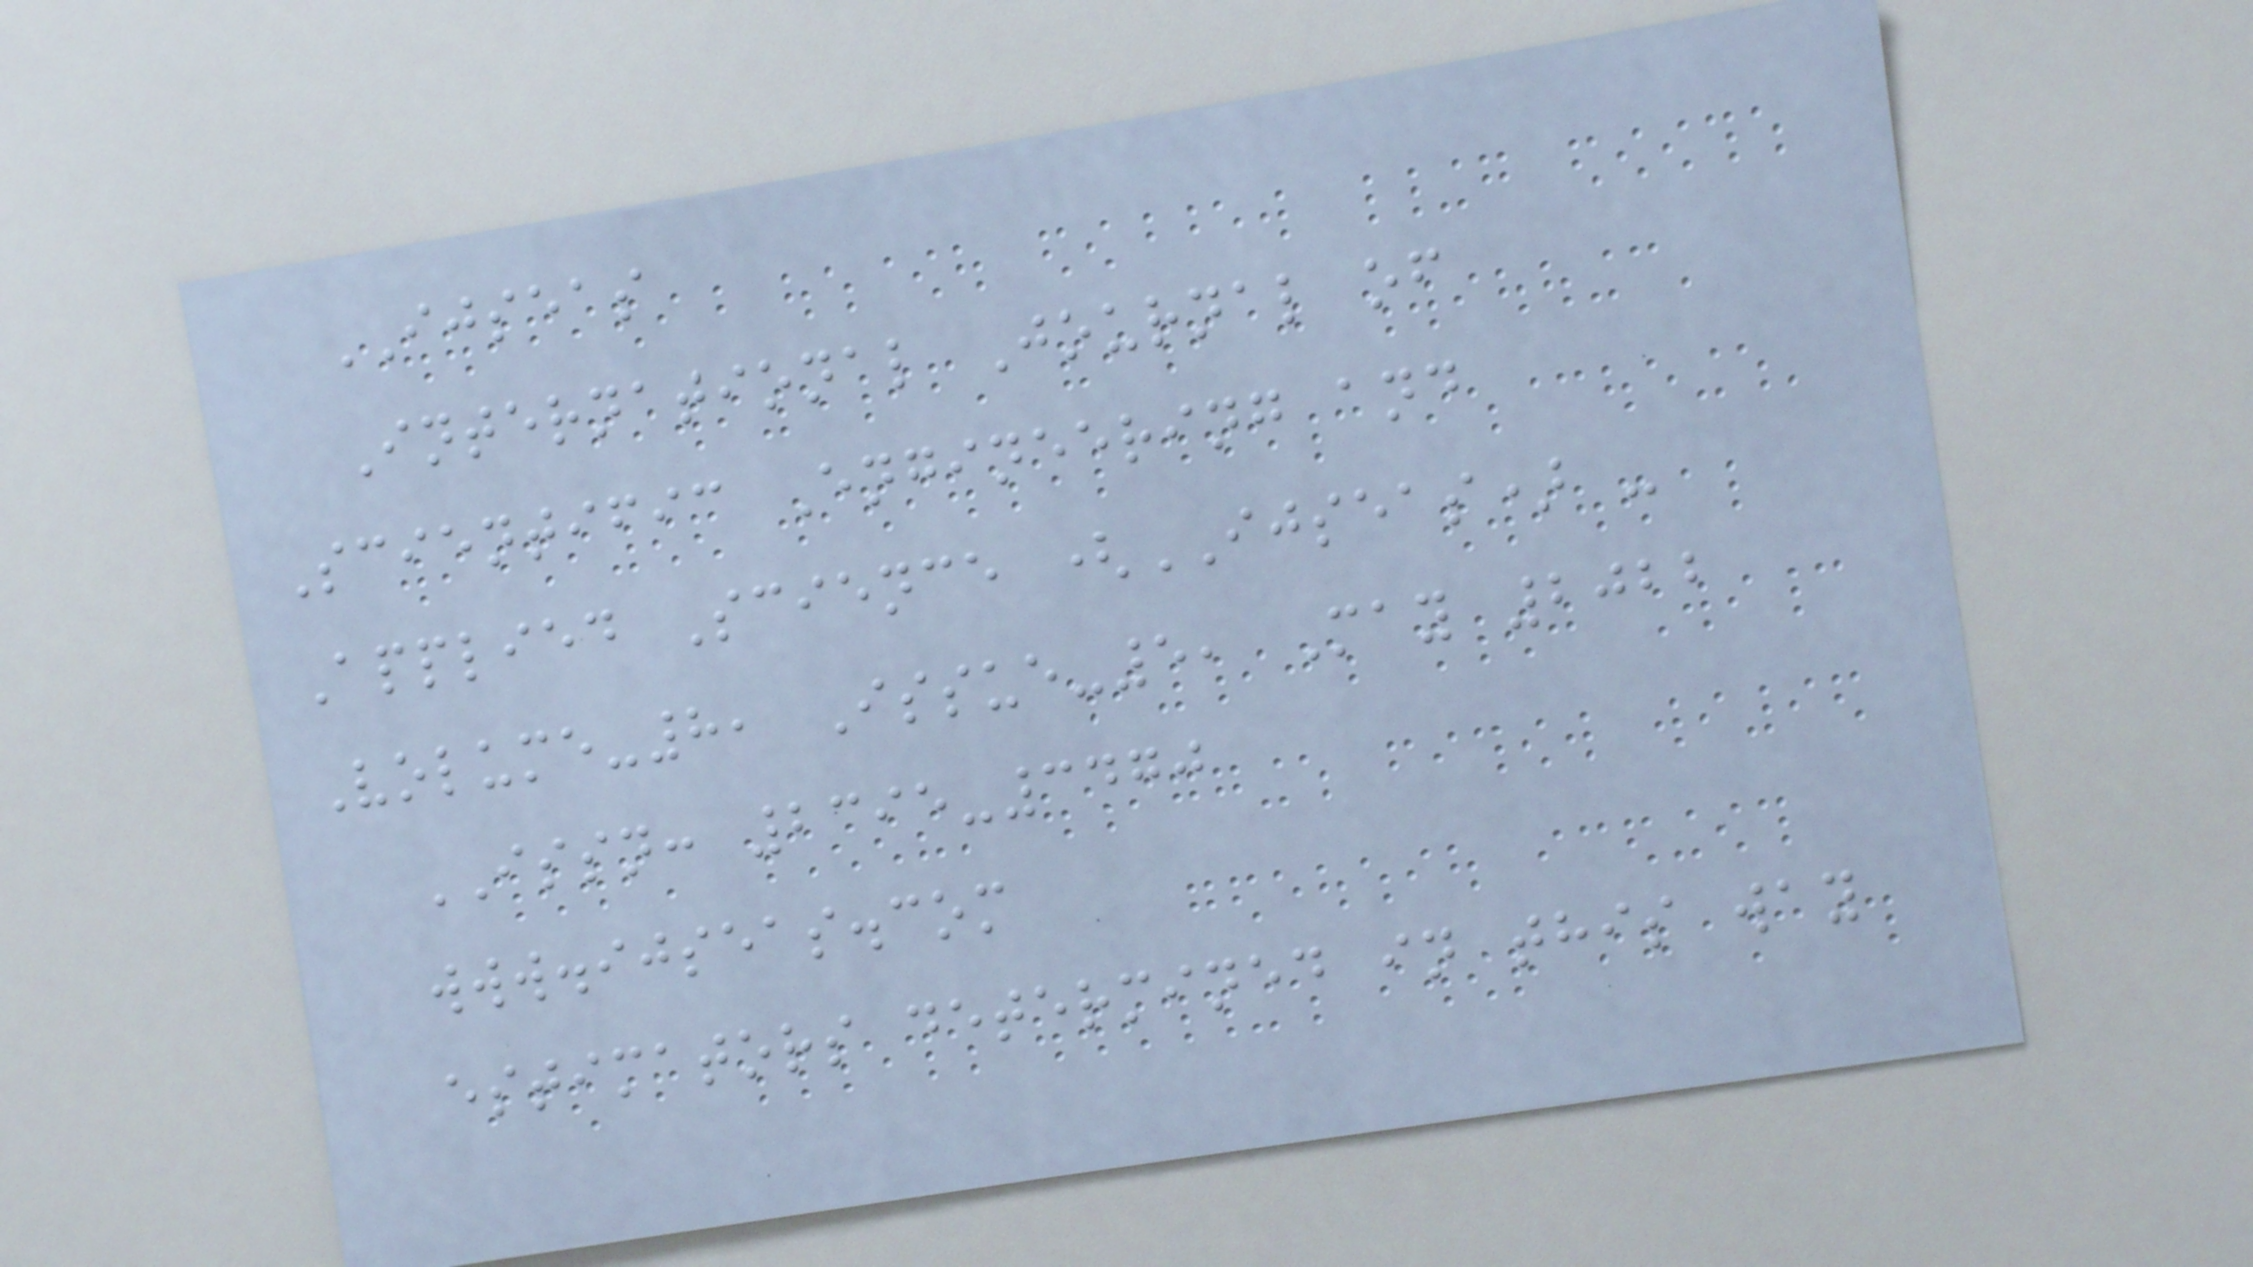IJSEAS
International Journal of
Scientific Engineering and
Applied Science (IJSEAS) -
Volume-8, Issue-5, May 2022
ISSN: 2395-3470
www.ijseas.com
estimators determined in this way
